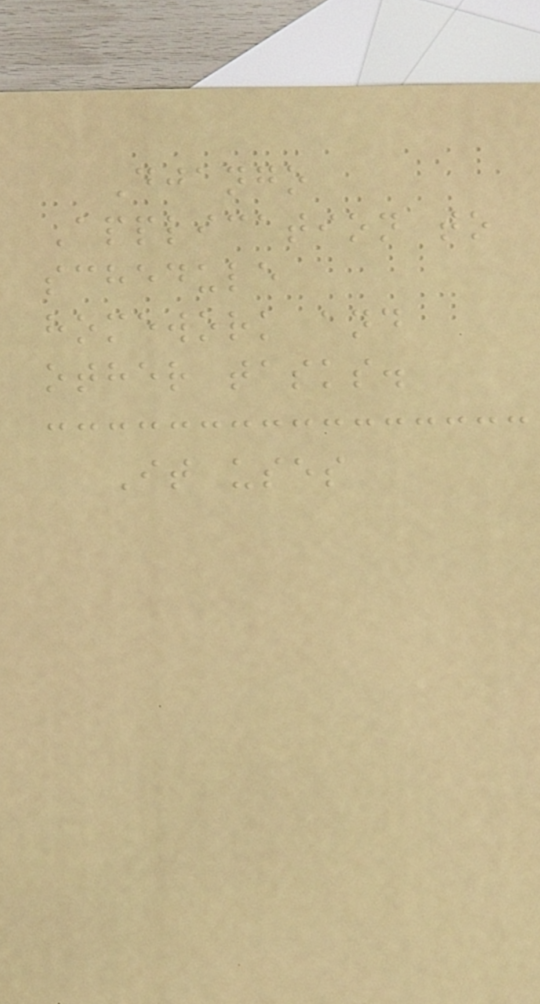Django
Application to
schedule
homework and
other tasks.
It uses
